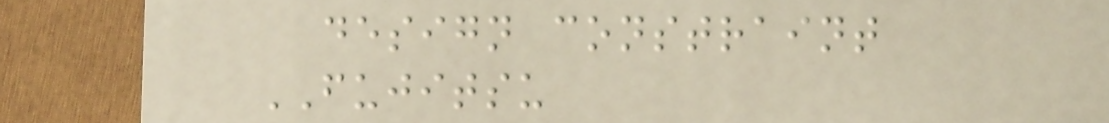design constraint
FUJITSU
